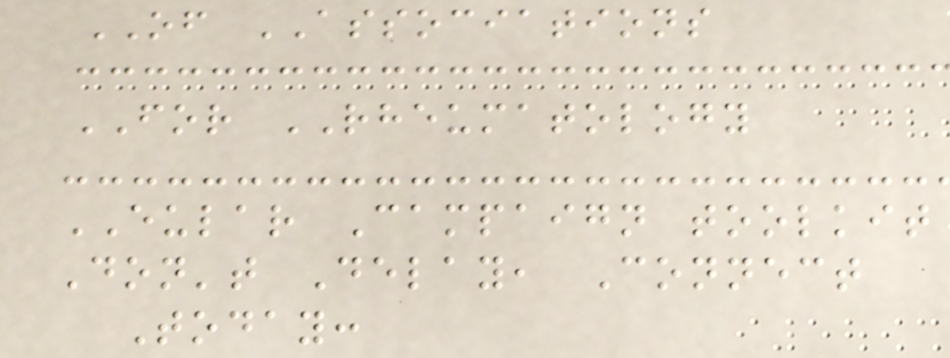OF ASSOCIATIONS
FOR RHEUMATOLOGY
EULAR Campaign toolkit
Don't Delay, Connect
Today:
